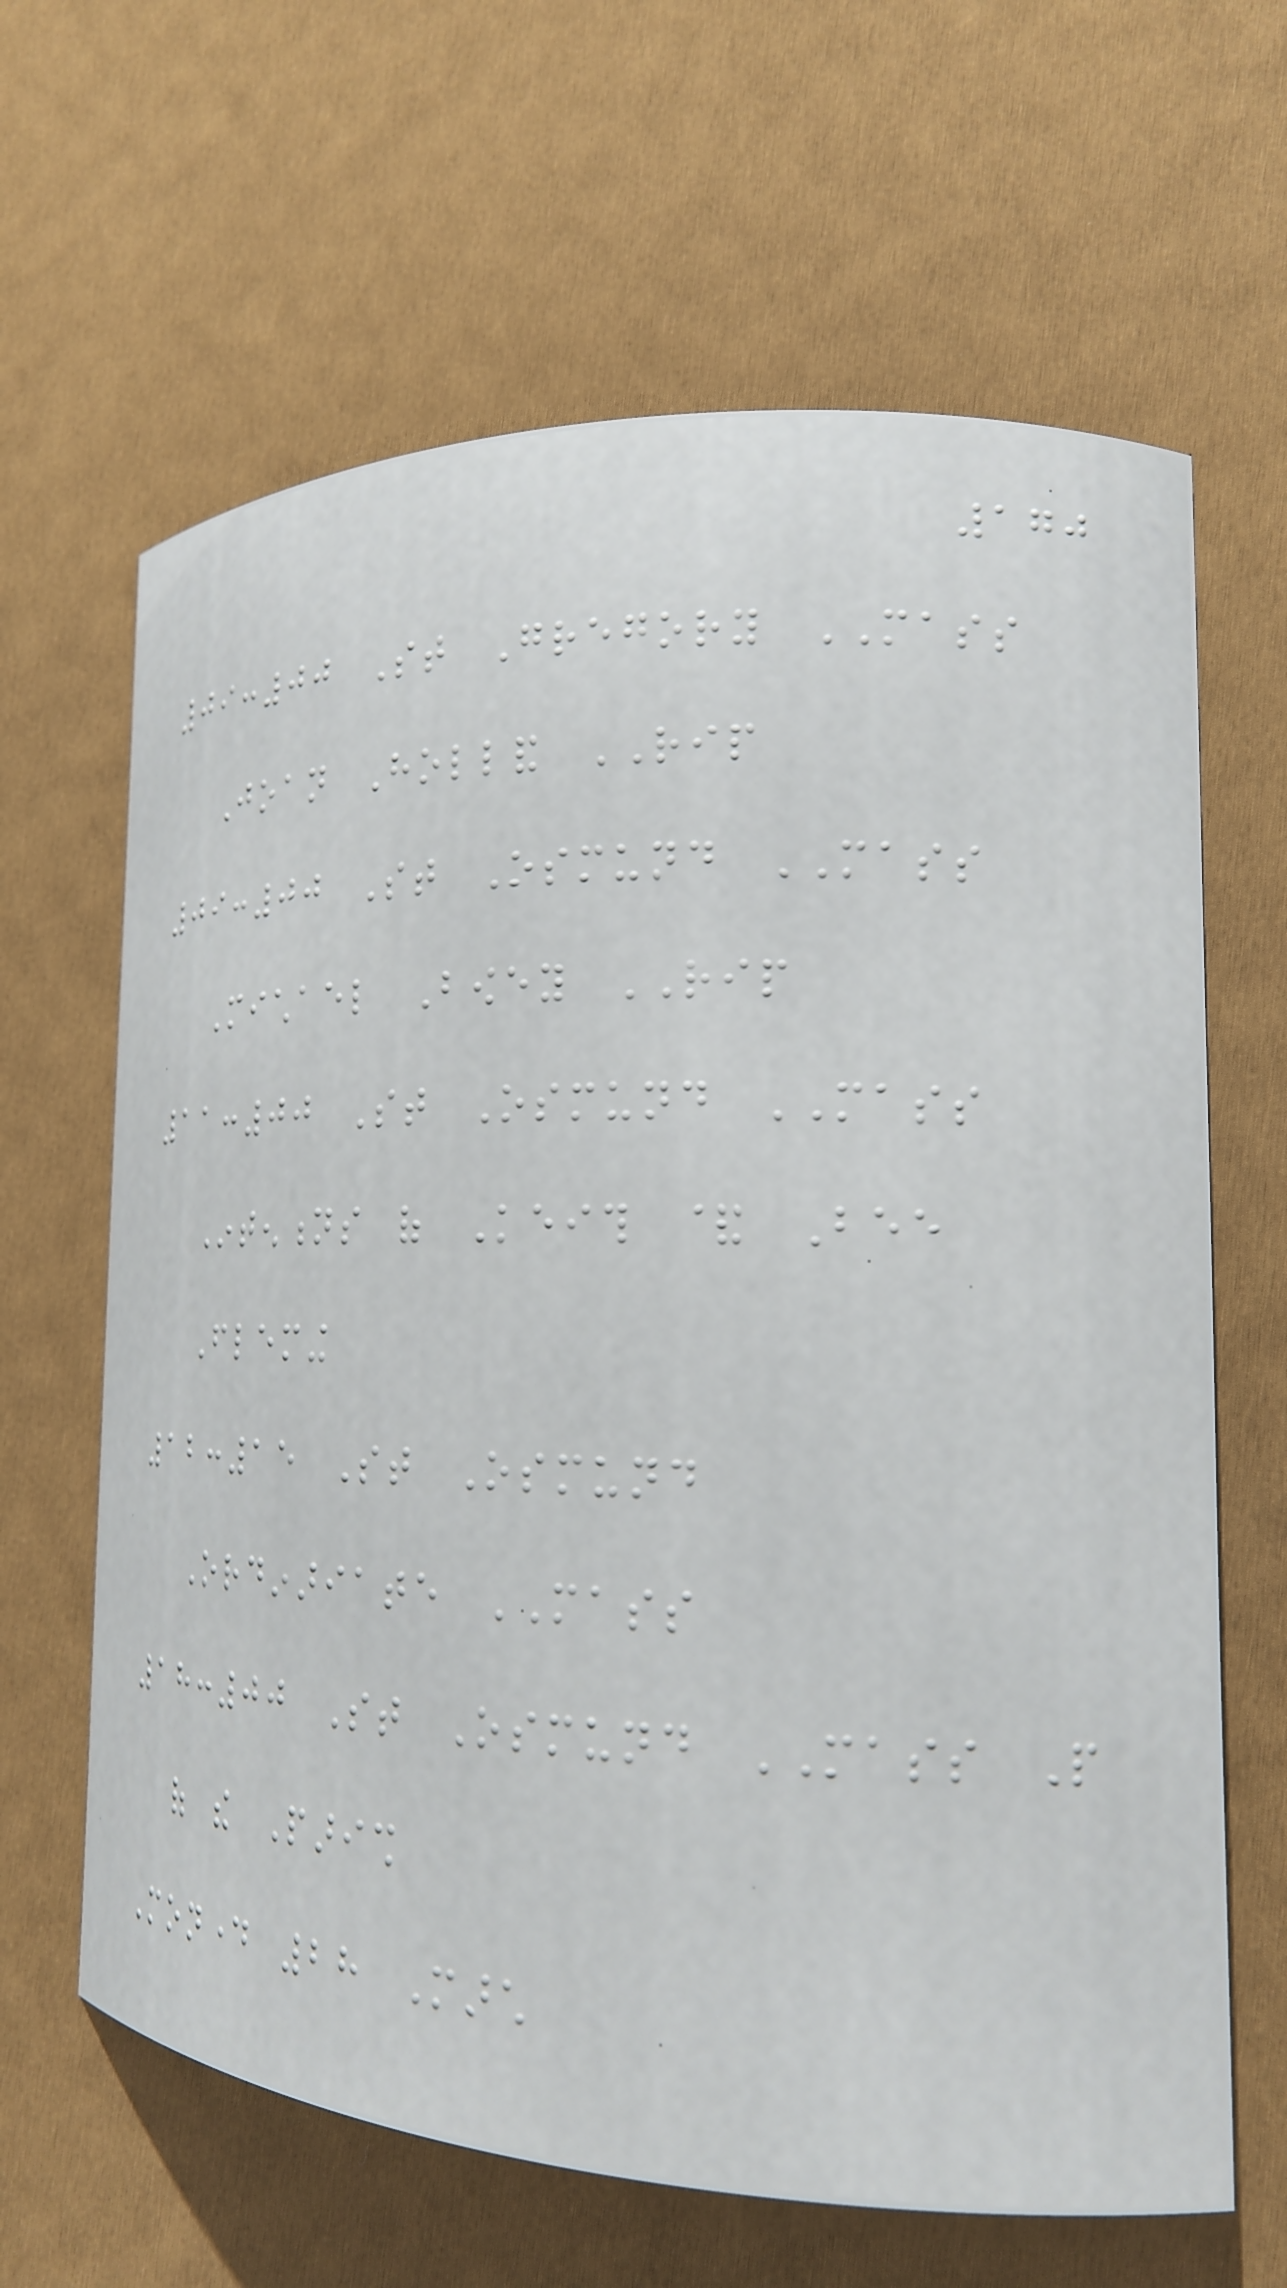170
09:00 St Gregory MASS
Joan Holland RIP
09:00 St Osmund MASS
Michael Bowey RIP
11:00 St Osmund MASS
Intentions of Keith & Bee
Fleming
12:15 St Osmund
Ordinariate MASS
18:00 St Osmund MASS People
of the Parish
Monday 28 March
